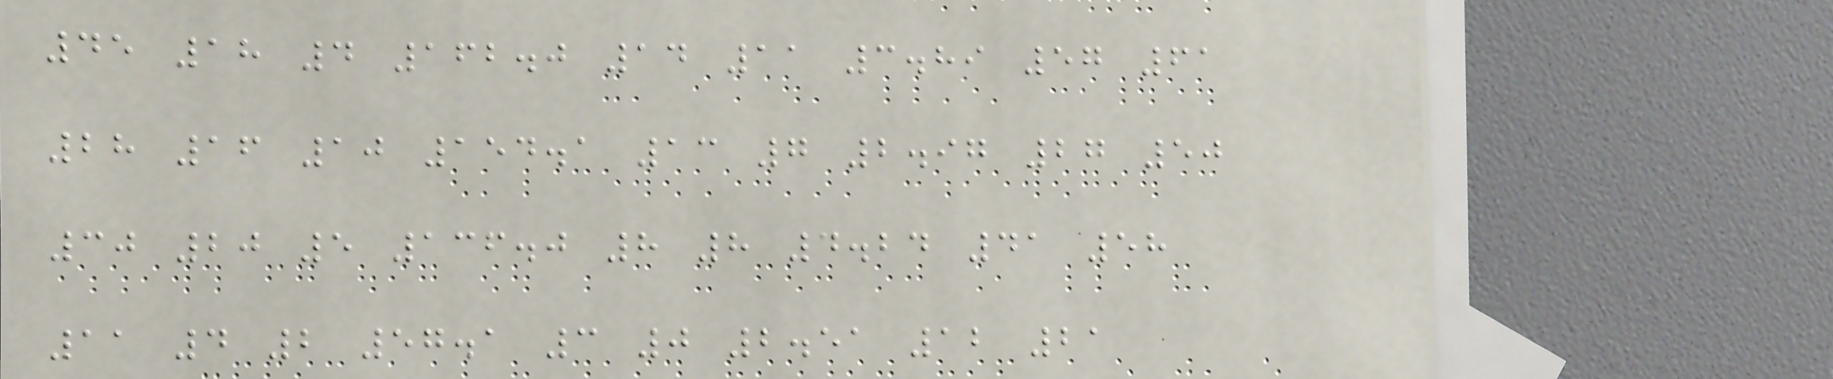45 18 4 162.0 14 11 3.89 57 61
28 16 10 154.1 13 7 2.97 27 50
30 20 5 136.0 8 8 4.24 41 58
11 4 2 57.1 3 0 2.51 12 21
